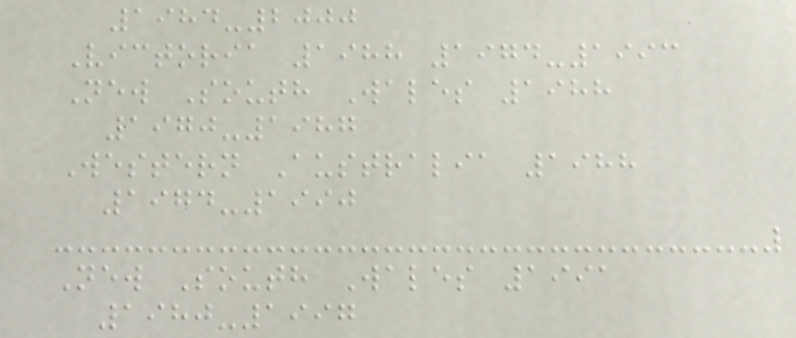1984-2000
Victoria 1988 1974-1993
New South Wales 1988
1970-1987
Western Australia 1988
1974-1990
New South Wales 1991
1980-1997
